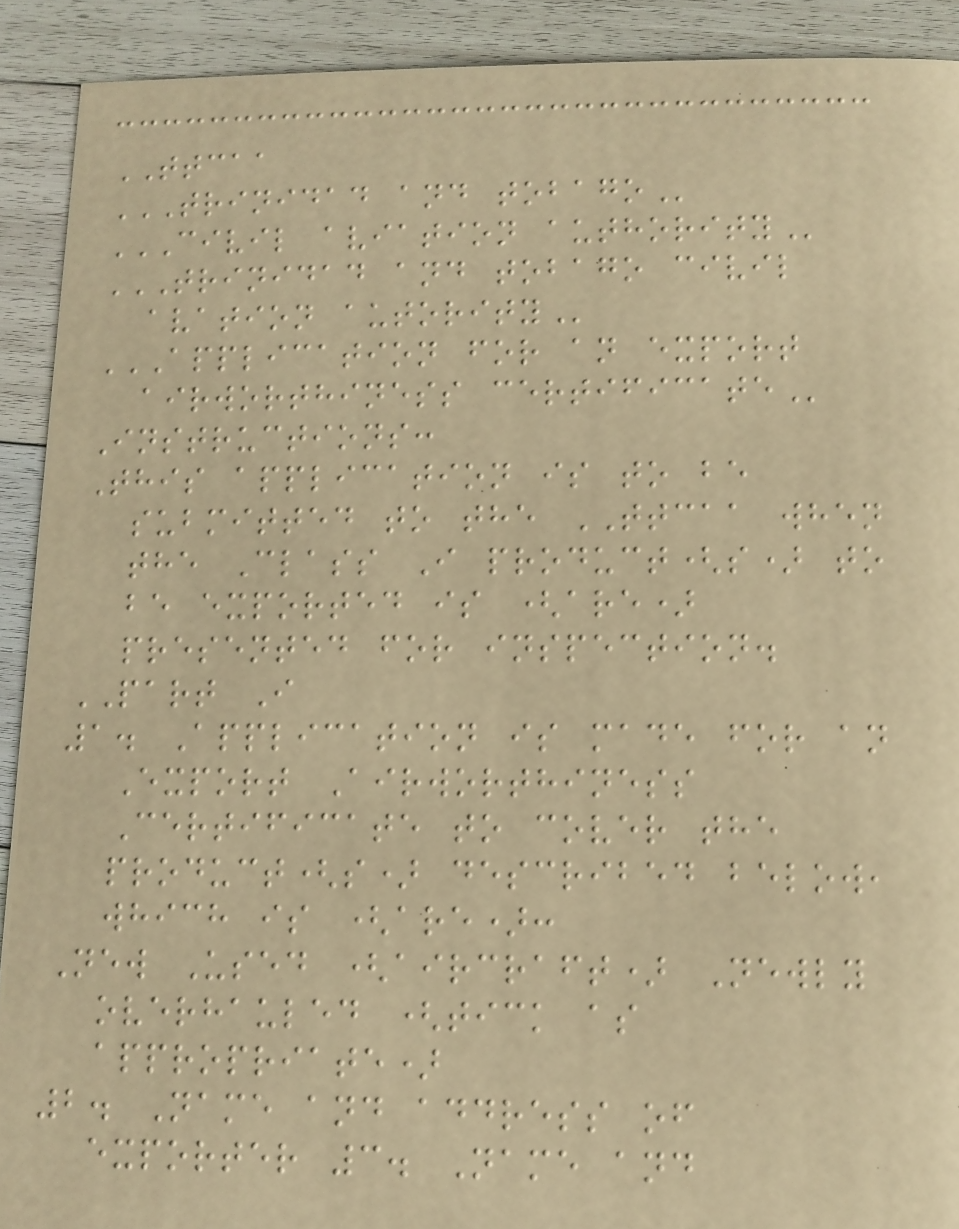TTCAA
TRINIDAD AND TOBAGO
CIVIL AVIATION AUTHORITY
TRINIDAD AND TOBAGO CIVIL
AVATION AUTORITY
APPLICATION FOR AN EXPORT
AIRWORTHINESS CERTIFICATE
Instructions:
This application is to be
submitted to the TTCAA when
the Class I product(s) to
be exported is (are)
presented for inspection.
PART I
1. Application is made for an
Export Airworthiness
Certificate to cover the
product(s) described below,
which is (are):
New Used (aircraft) Newly
overhauled (tick as
appropriate)
2. Name and address of
exporter 3. Name and
